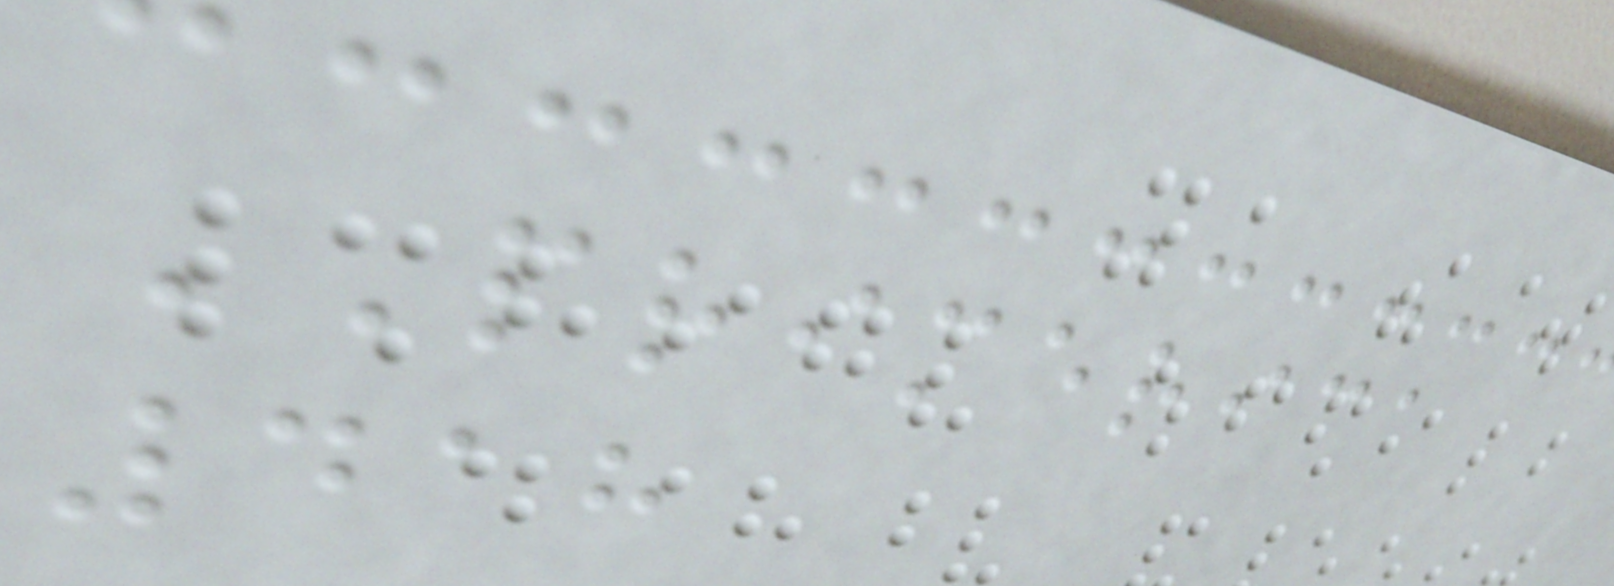PRIMERICA
418
